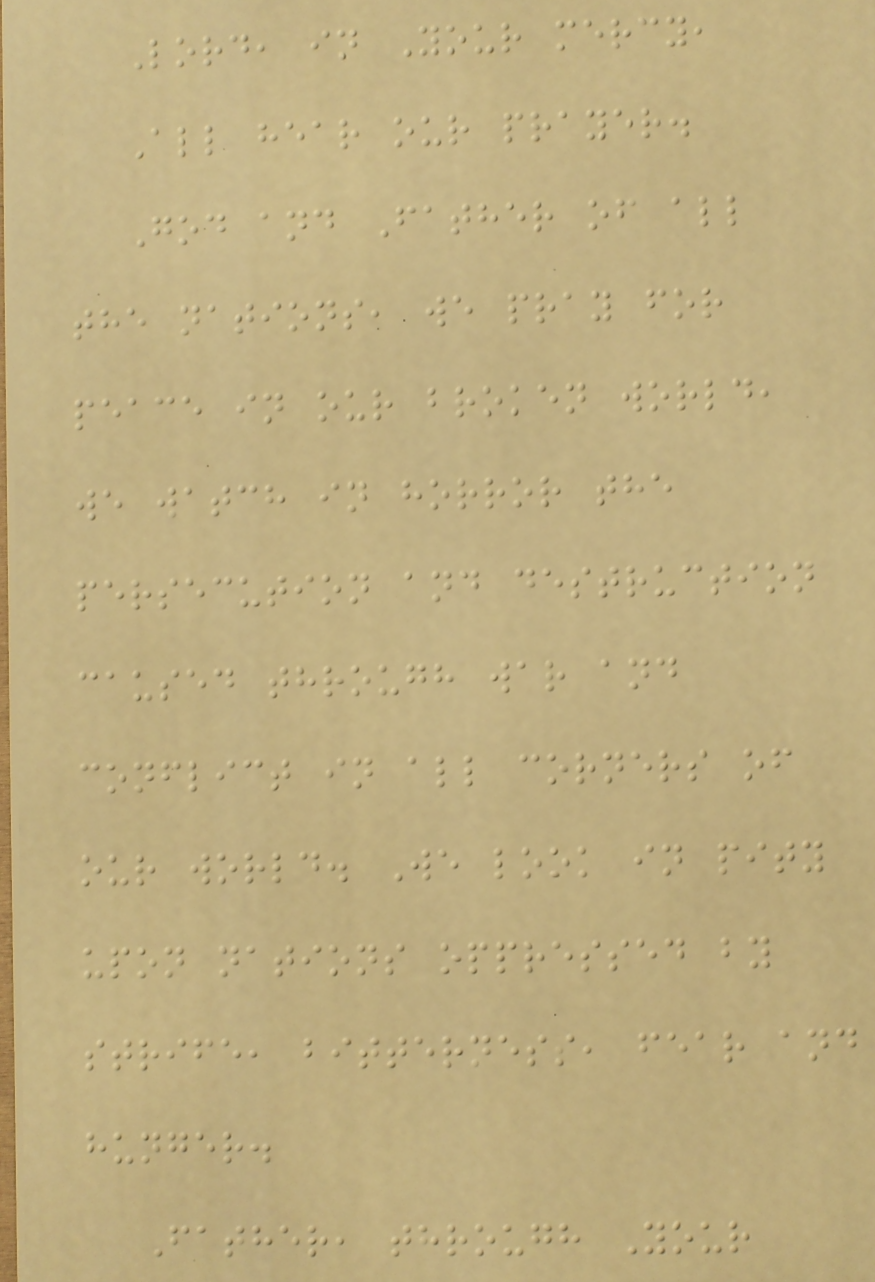Lord, in Your mercy,
All hear our prayer.
God and Father of all
the nations, we pray for
peace in our broken world,
we watch in horror the
persecution and destruction
caused through war and
conflict in all corners of
our world. We look in pity
upon nations oppressed by
strife, bitterness, fear and
hunger.
Father, through Your
